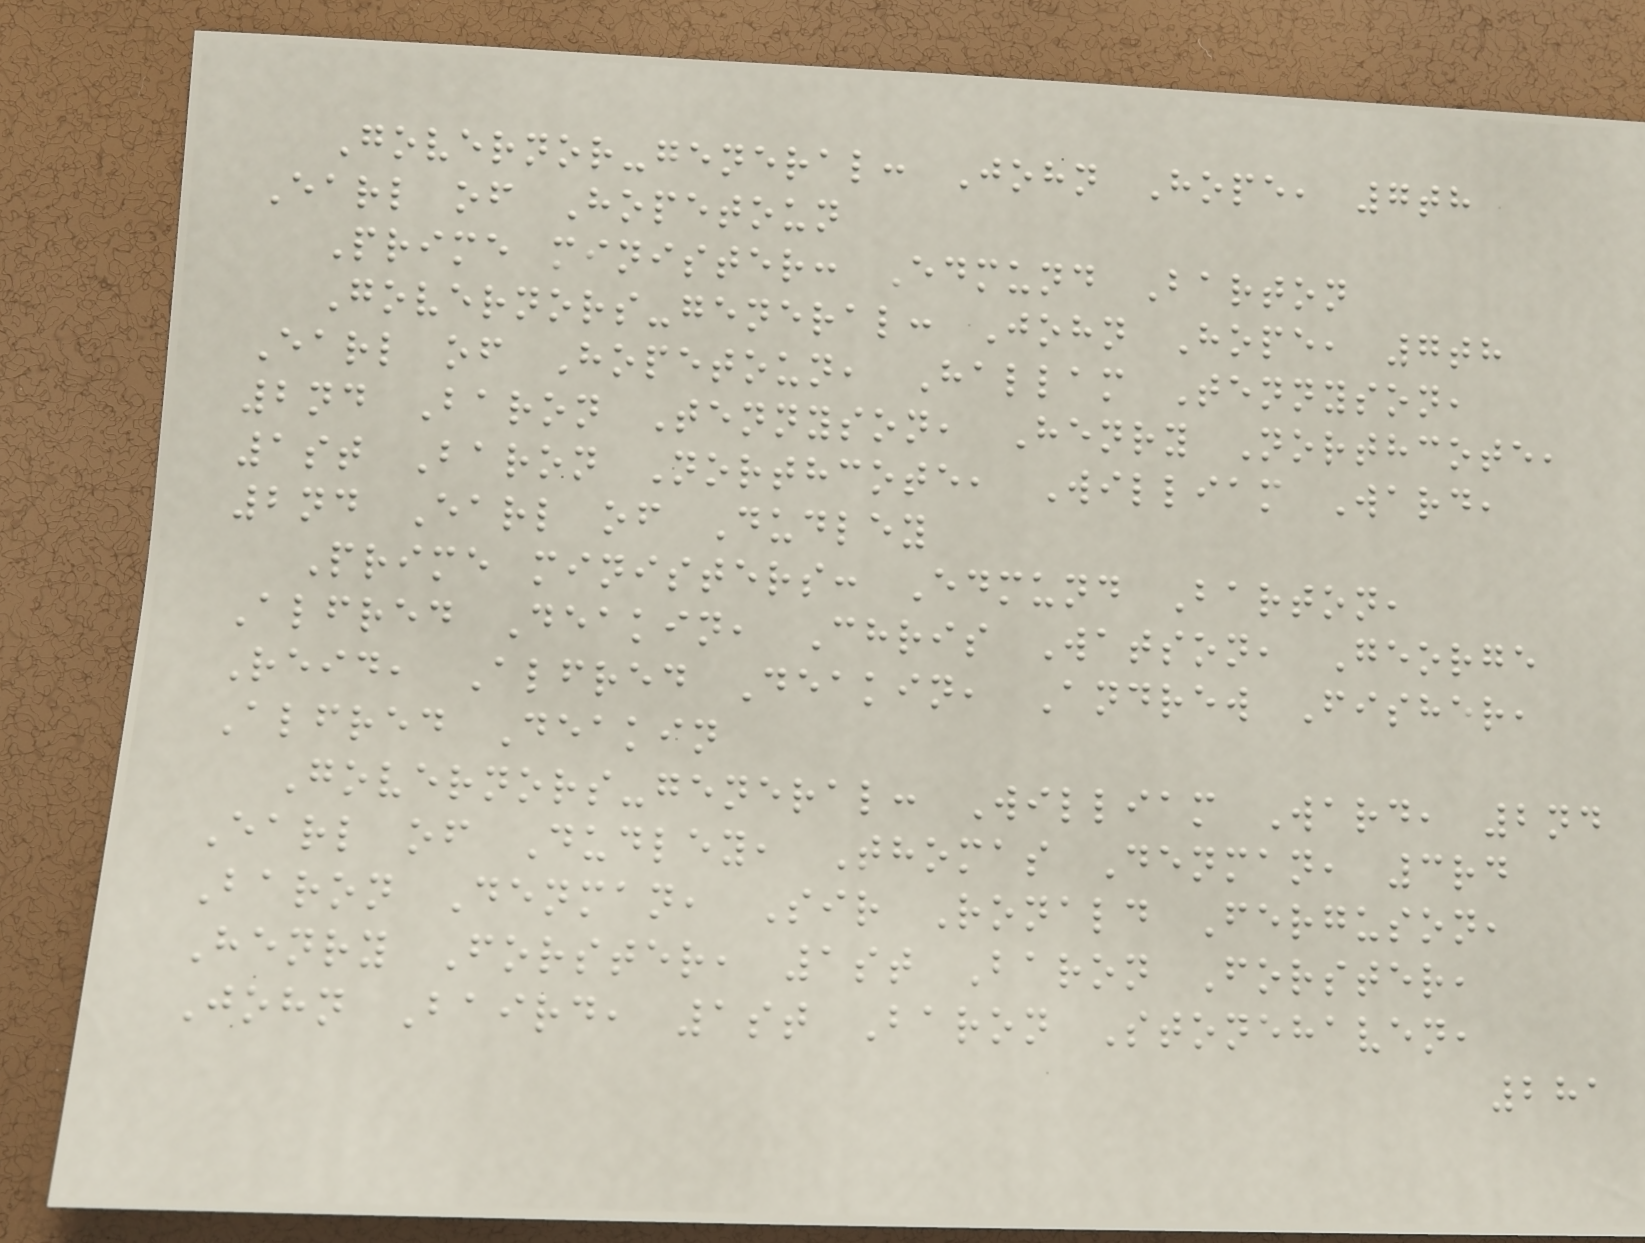Governor-general: John Hope, 7th
Earl of Hopetoun
Prime minister: Edmund Barton
Governors-general: John Hope, 7th
Earl of Hopetoun, Hallam Tennyson,
2nd Baron Tennyson, Henry Northcote,
1st Baron Northcote, William Ward,
2nd Earl of Dudley
Prime ministers: Edmund Barton,
Alfred Deakin, Chris Watson, George
Reid, Alfred Deakin, Andrew Fisher,
Alfred Deakin
Governors-general: William Ward, 2nd
Earl of Dudley, Thomas Denman, 3rd
Baron Denman, Sir Ronald Ferguson,
Henry Forster, 1st Baron Forster,
John Baird, 1st Baron Stonehaven,
281
